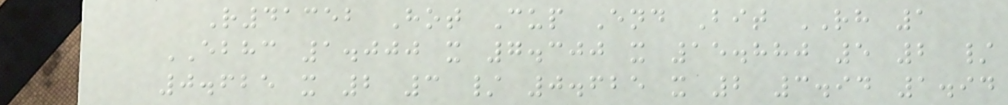R41352 Hot Cup End Bit RH 1
EBHC 1.000 x 7.300 x 15.880 5 2 /
0.625 x 2 3 / 0.625 x 2 3.94 1.94
